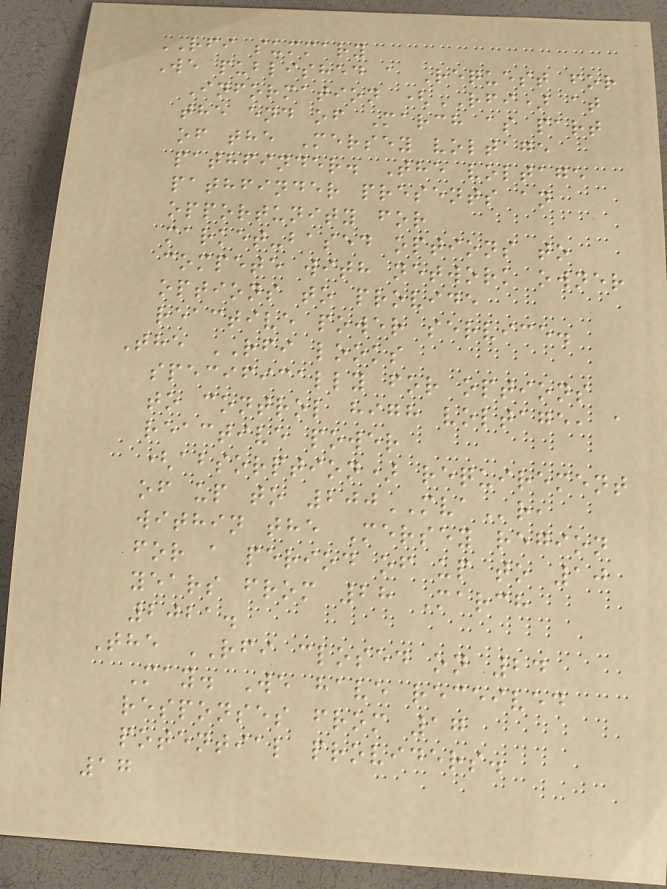RFI summary
We published a Request for
Information (RFI) at
the end of March as part
of the Mersey voltage
pathfinder. The voltage
pathfinder presents an
opportunity for
market-based options to
compete with network owner
options to provide
reactive power service.
The RFI looks
specifically for options
to control high voltage, a
reactive power
(absorption) requirement
of up to 200MVAr,
within the Mersey region
for a period of up to 10
years from 28 March
2021.
The RFI closed on 24
May. We have received
responses from 17
potential providers.
17
